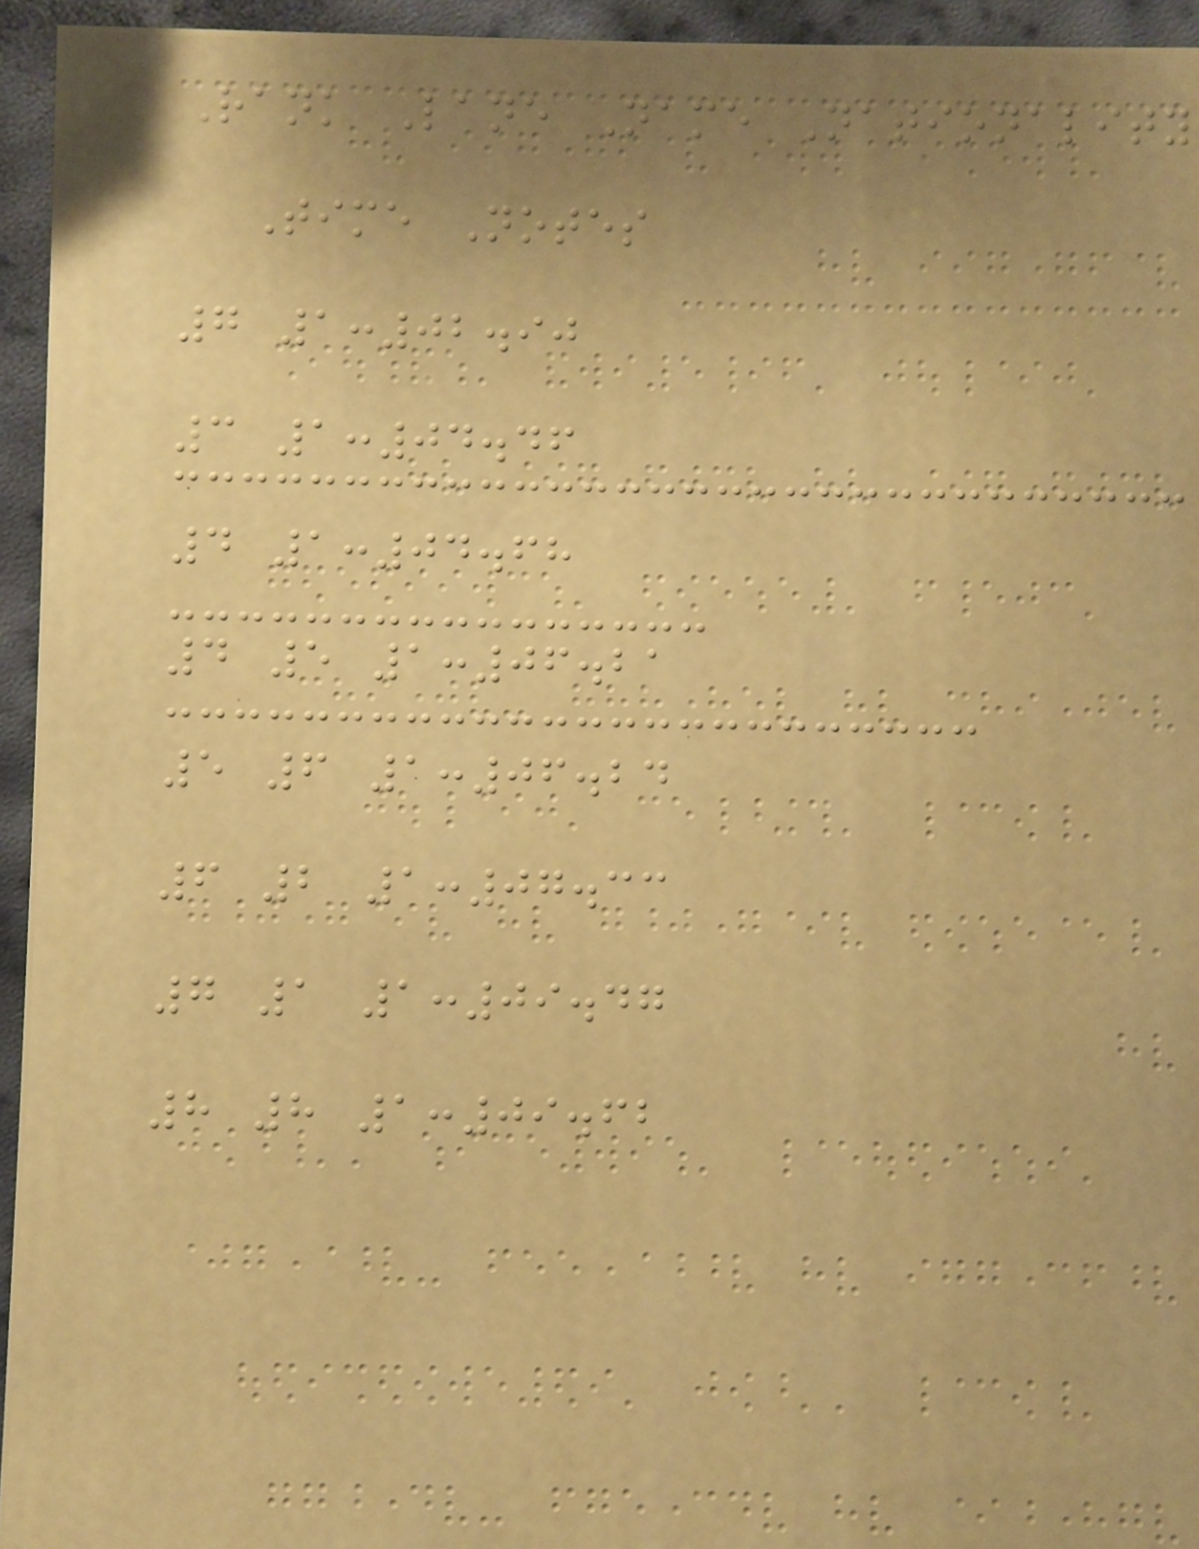Rank Lane Name Nationality
Time Notes
7 1:02.90
3 1:04.46
4 1:04.68
4 5 1:06.21
5 6 1:06.24
6 2 1:07.33
7 1 1:09.47
8 8 1:09.62
